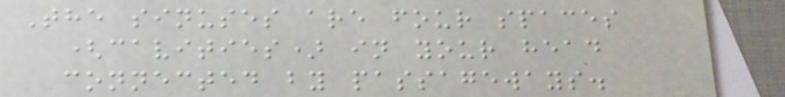The sinuses are four spaces
(cavities) in your head
connected by passageways.
